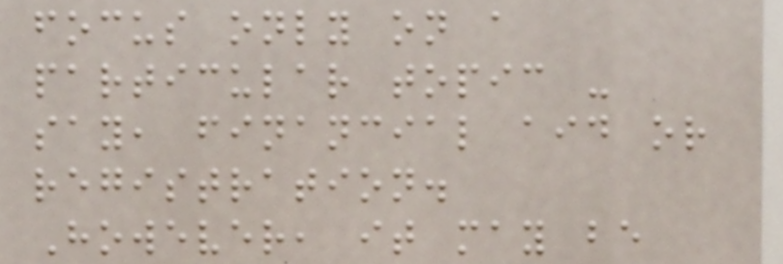focus only on a
particular topic -
say, financial aid or
registration.
However, it may be
